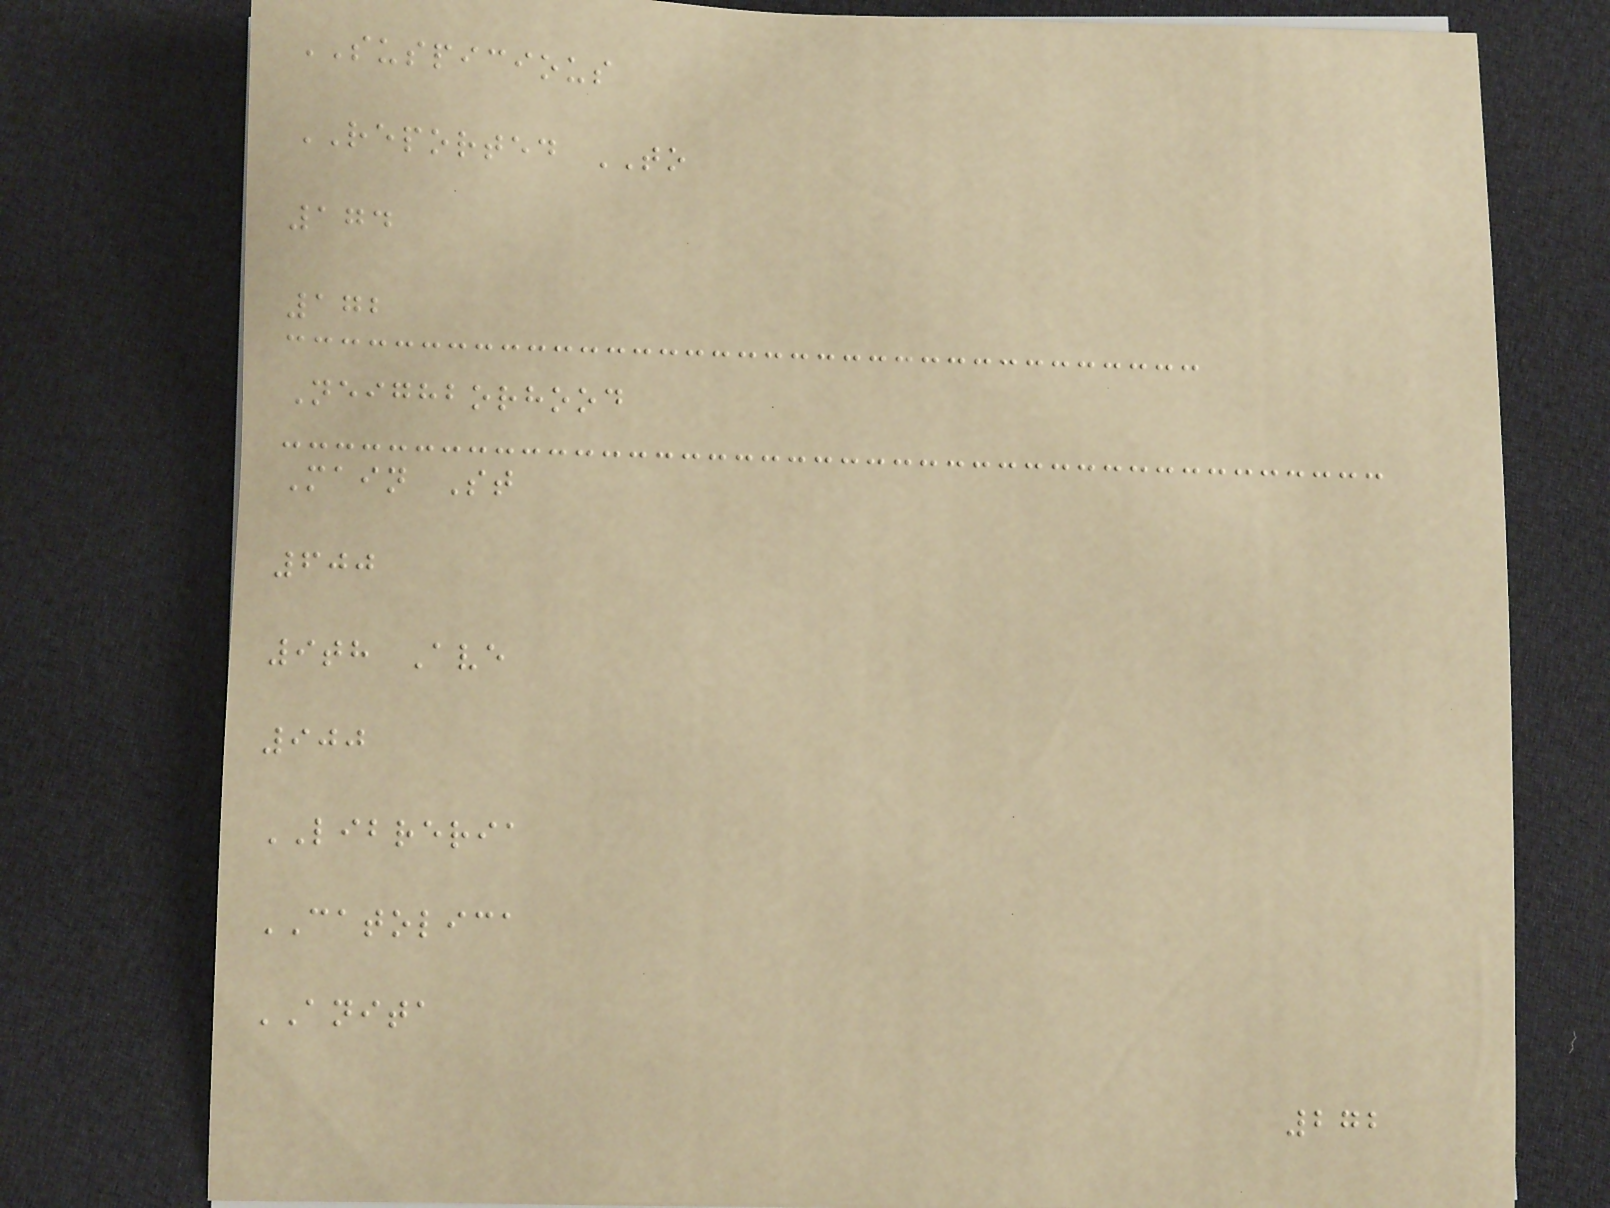SUSPICIOUS
REPORTED TO
174
172
Neighborhood
Main St
600
9th Ave
900
LIBRERIA
CATOLICA
ANITA
272
